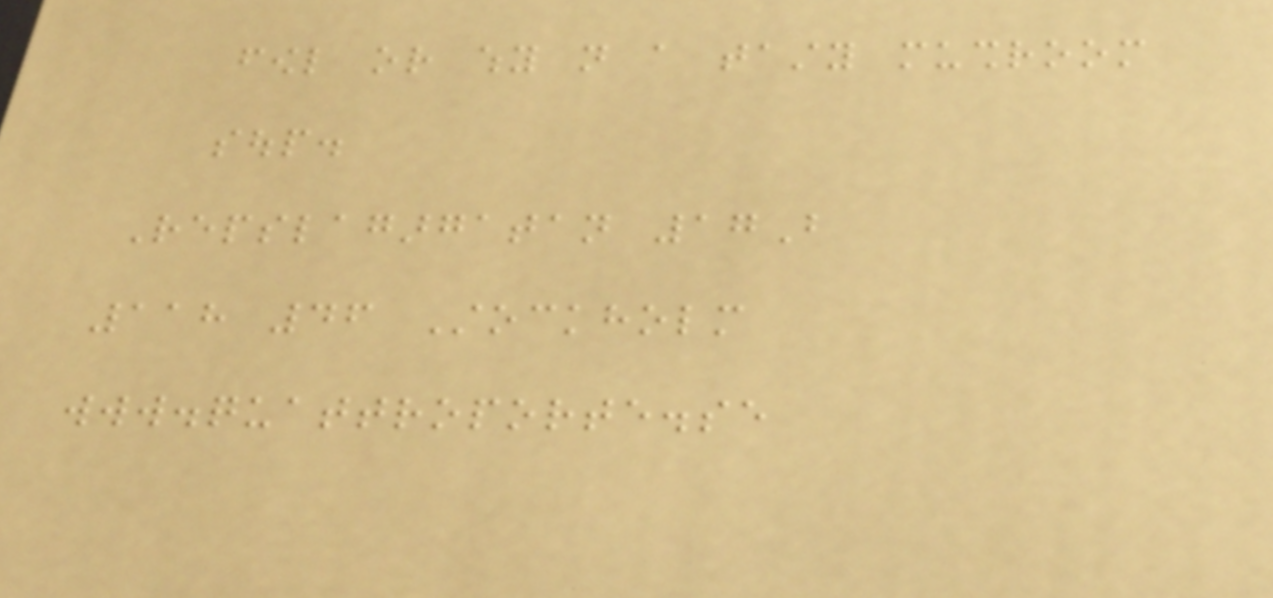fowl or why not a tasty mushroom
soup.
Repslagargatan 17B
118 46 Stockholm
www.quattroporte.se
